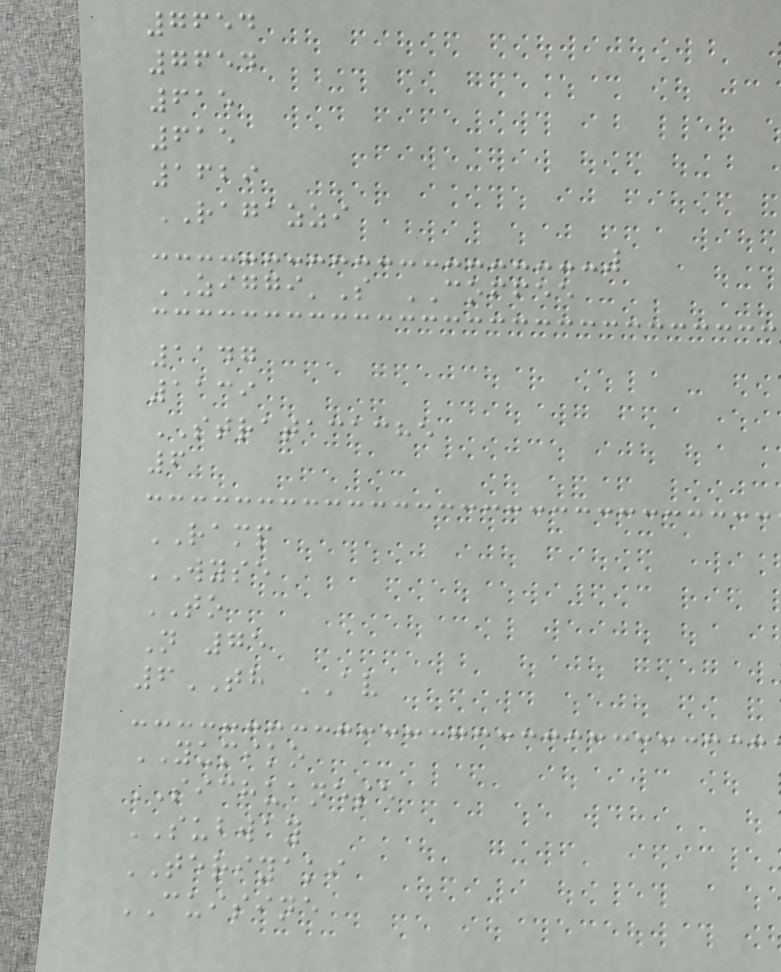7654
7654
615
615
1629
RAGAZZI
ZIGGI'S COFFEE
1147
1139
STRATACACHE
6
RAMP
WYSE
TO
N 75
6TH AV
YUMIKO
SICHUANESE
SUBWAY
TERIYAKI
CUISINE
